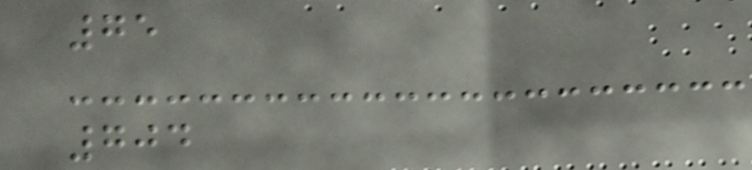75
704
